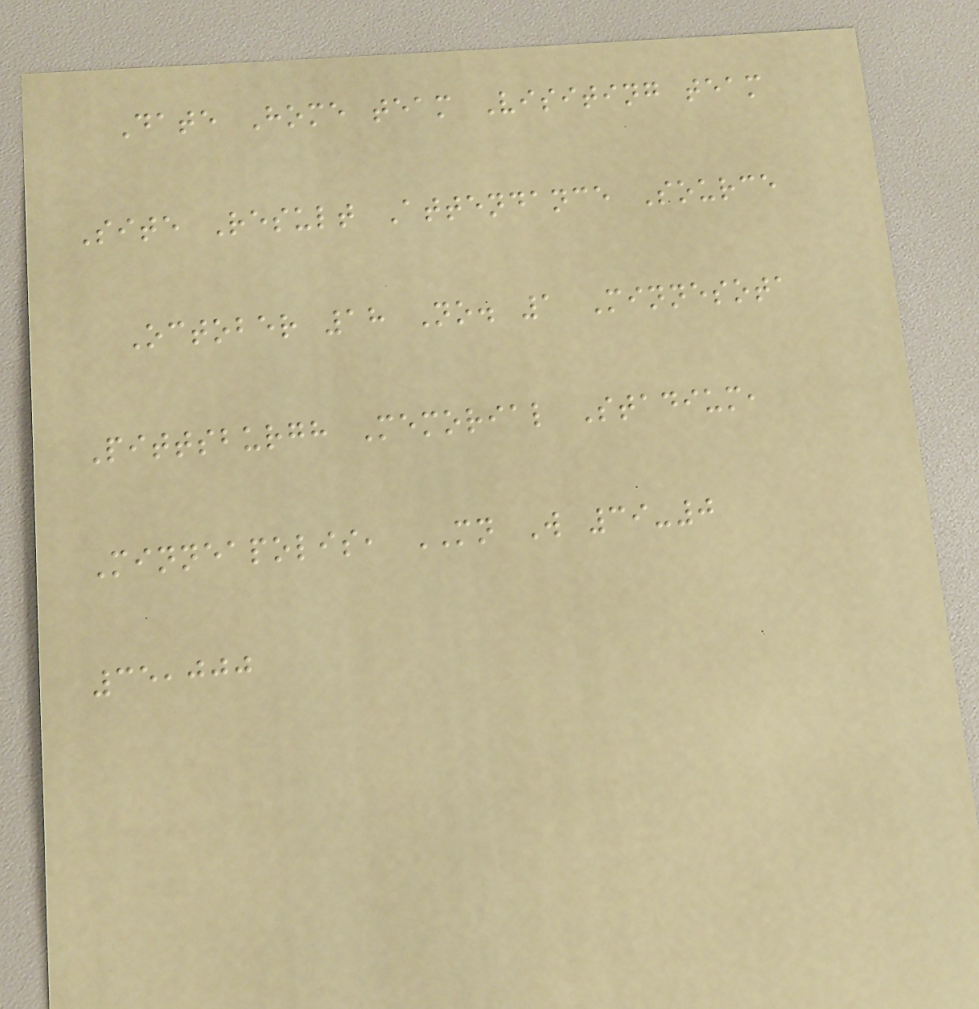Date Home team Visiting team
Site Result Attendance Source
October 18 No. 1 Minnesota
Pittsburgh Memorial Stadium,
Minneapolis, MN W 39-0
35,000
